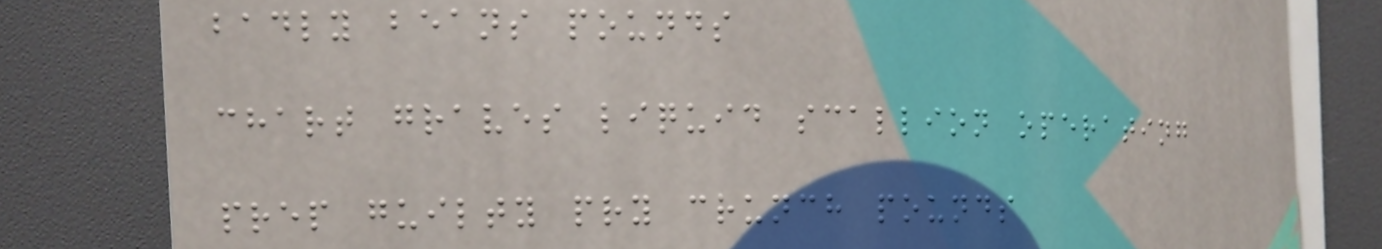badly beans pounds
chart graves liquid scallion operating
prep guilty pry crunch pounds
